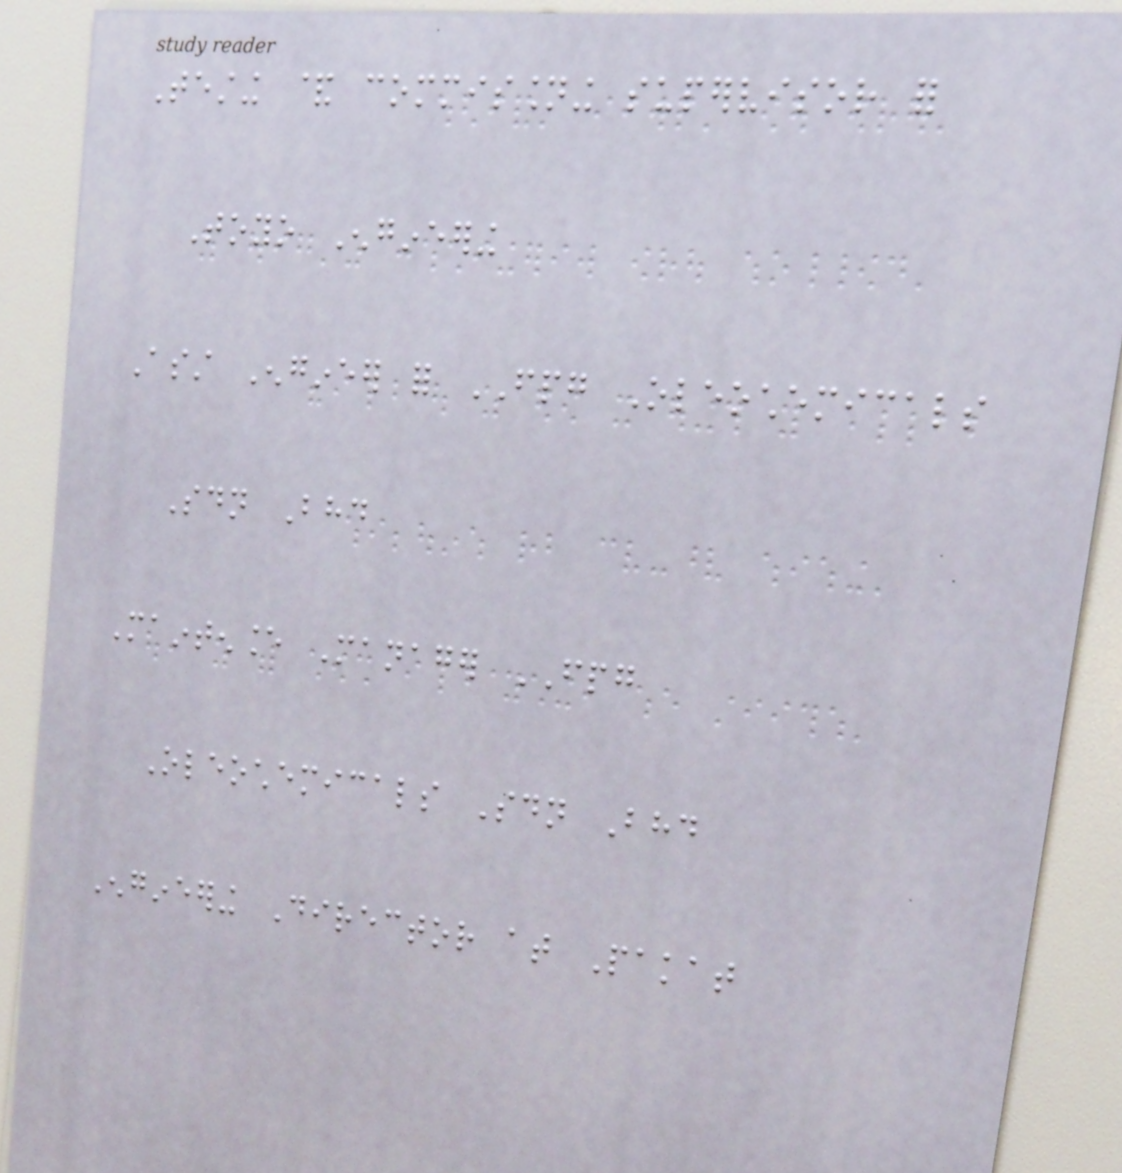Testing & commissioning supervisor for
Toyo Engineering
Asst Engineer for FPG Oleochemicals
Sdn Bhd
Maintenance Manager FPG
Oleochemicals Sdn Bhd
Engineering Director at Pakat
